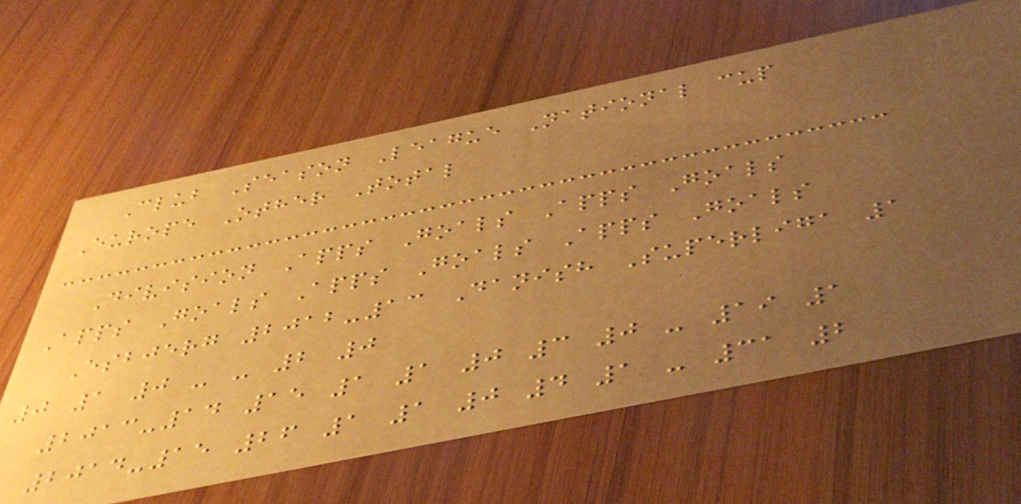Club Season League National cup
Europe Other Total
Division Apps Goals Apps Goals
Apps Goals Apps Goals Apps Goals
Esbjerg 2012-13 Danish Superliga 1
0 1 0 - - 2 0
2013-14 15 1 1 0 3 0 - 19 1
2014-15 26 1 1 0 4 1 - 31 2
